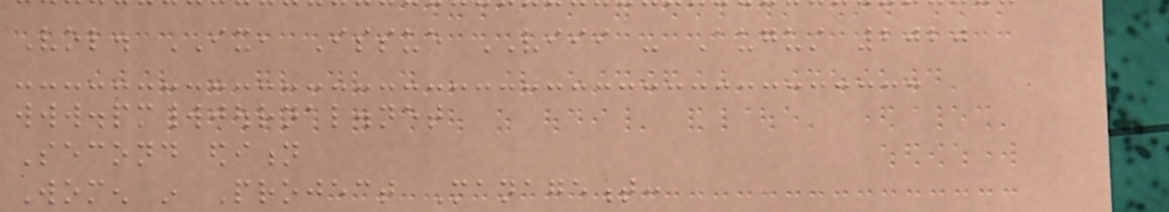Vol. IX, Issue VIII - August 2020
www.pmworldjournal.net
Second edition
Women in Project Management:
